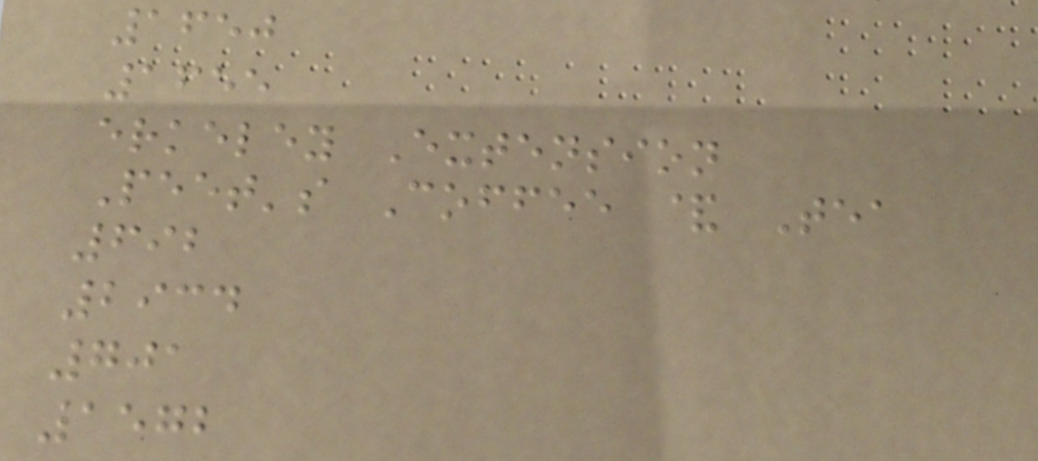1650
1655
erkeley Extension
Peet's Coffee & Tea
692
2934
701
1572
